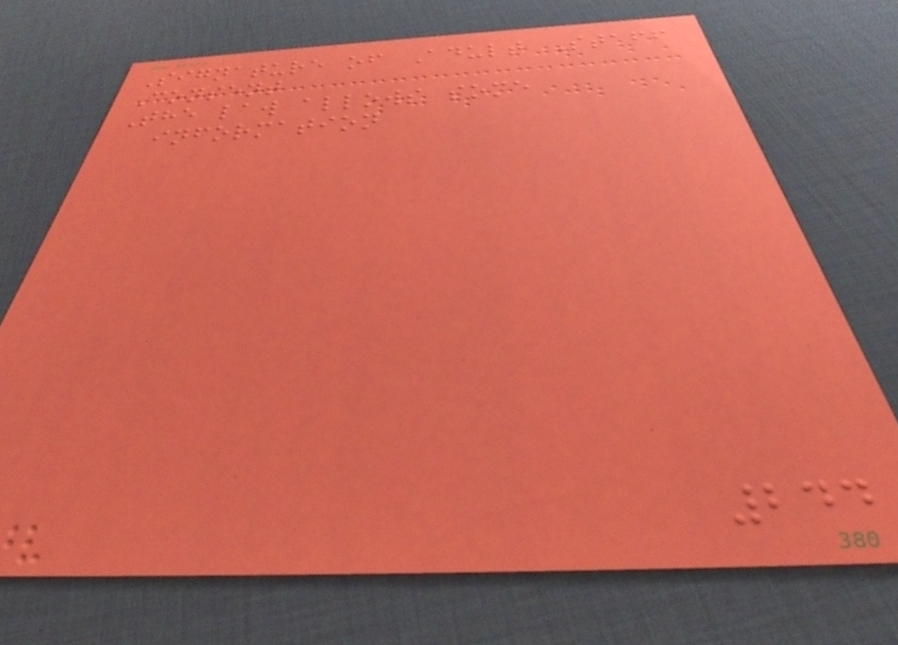Signature of Adult Staff
Consent
The law allows some
information
244
